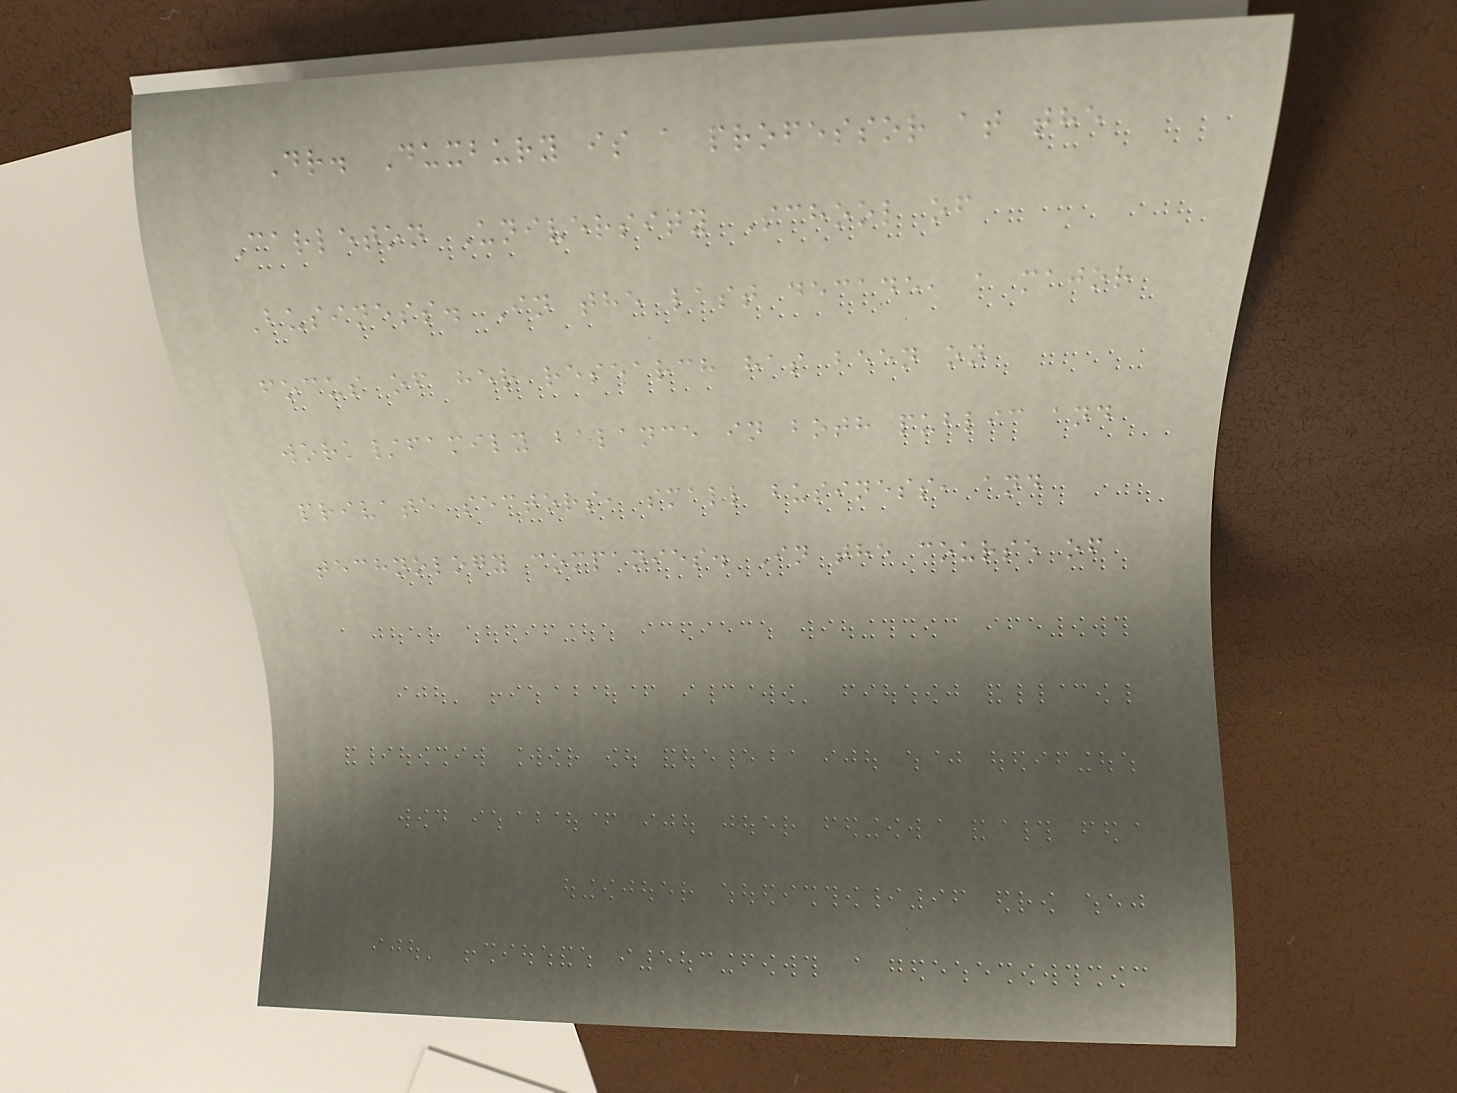Dr. Duxbury is a professor at the
Carleton University School of
Business. In the last decade, a major
focus of her research has been on
work/family balance in both public and
private sectors, small business, and
technology companies. In the course of
